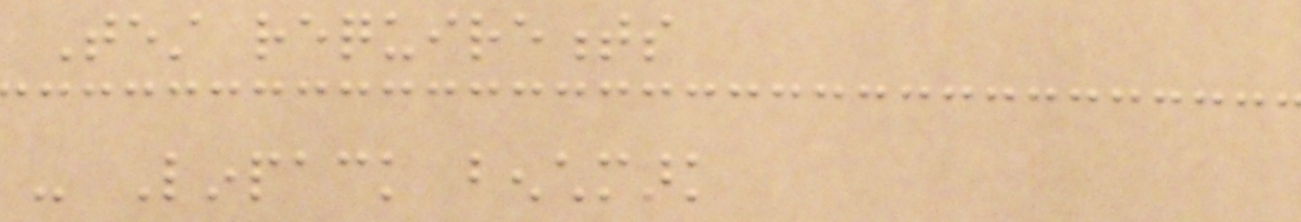Test requirements
- Linpack benchmark
